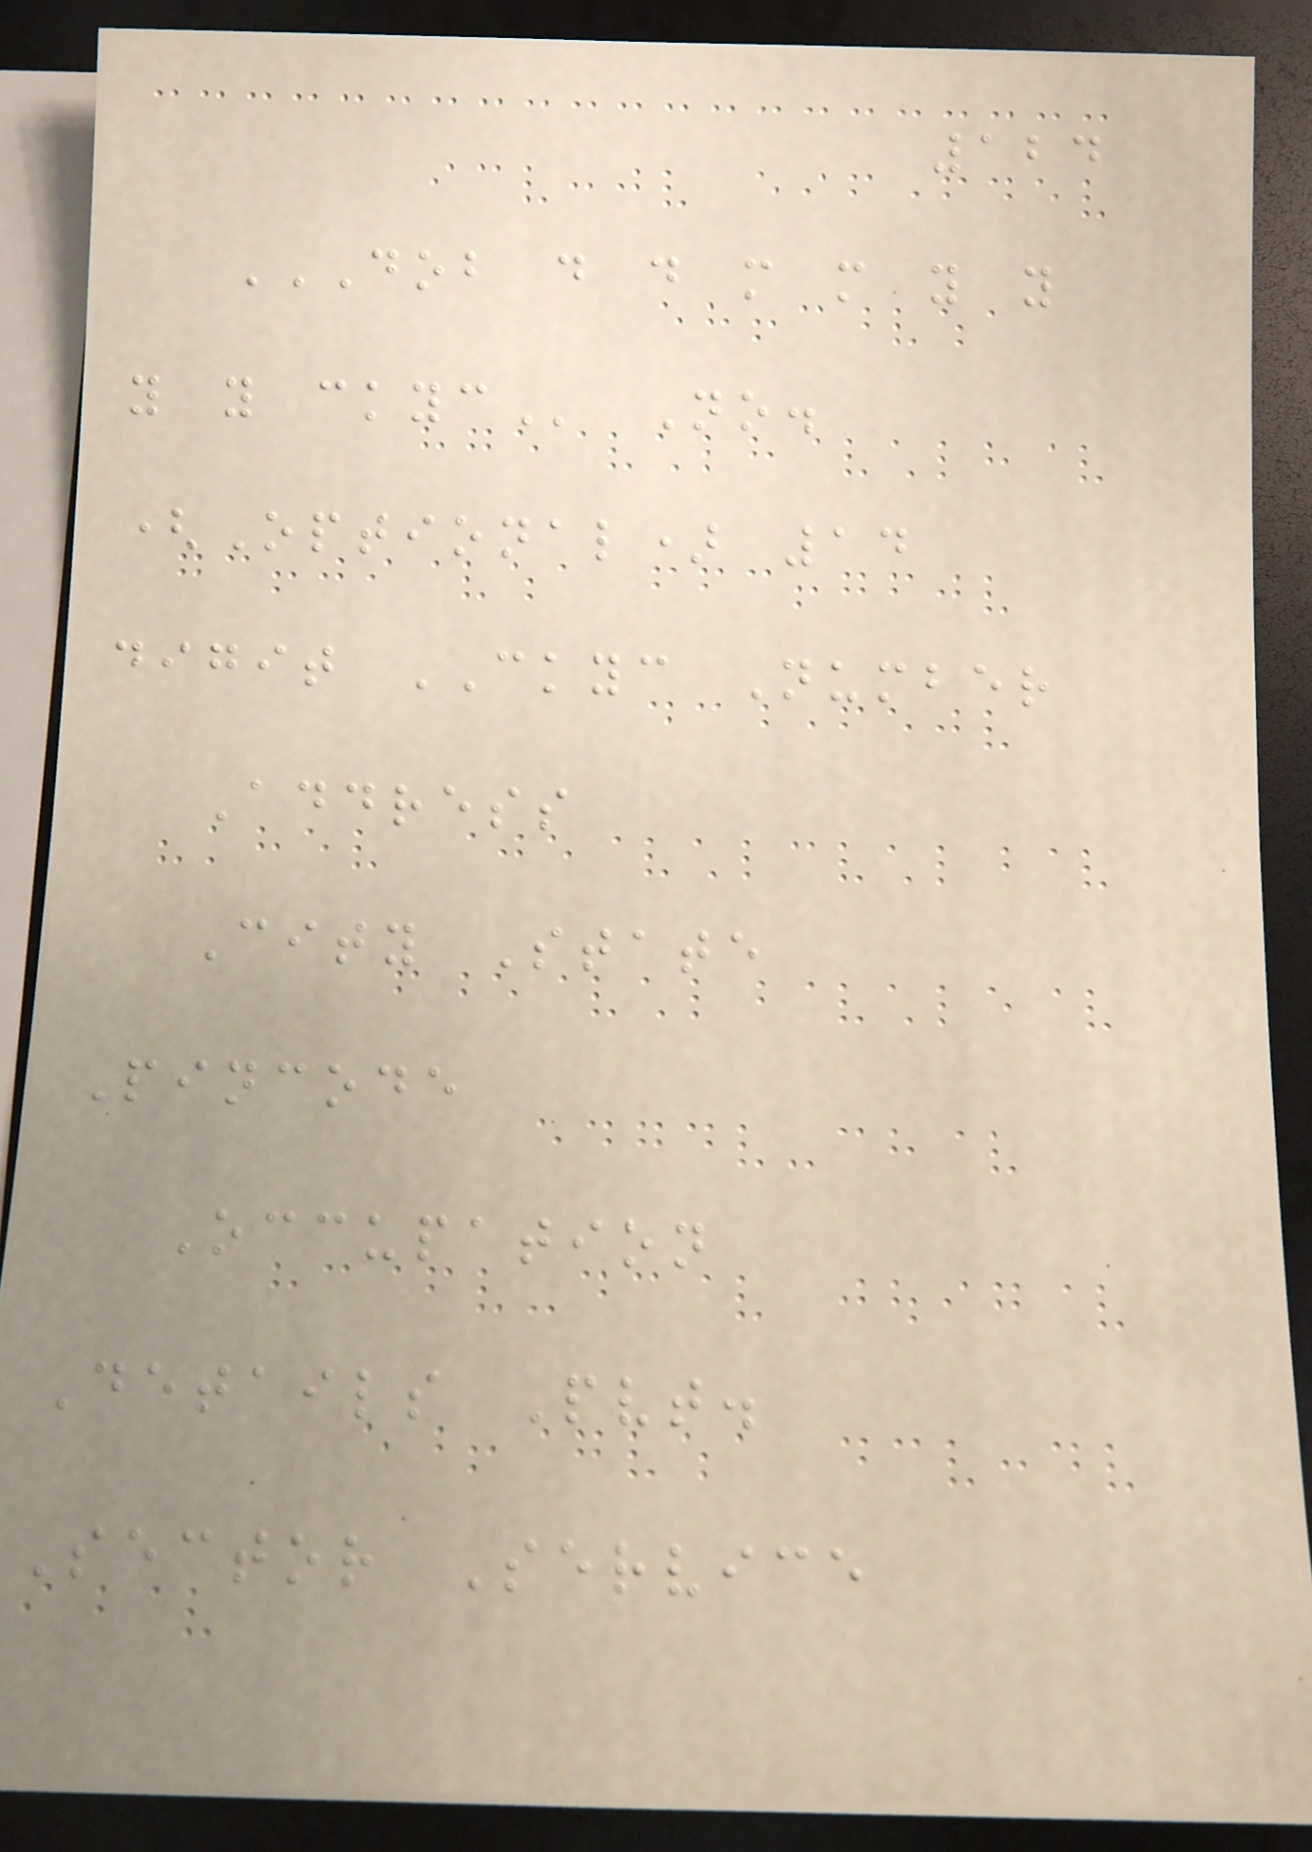124
DOB D D M M Y Y
Y Y CKYC No.
(Optional) 14
digit CKYC Number
Address
City State
Pincode
Occupation
Details Pvt.
Sector Service
